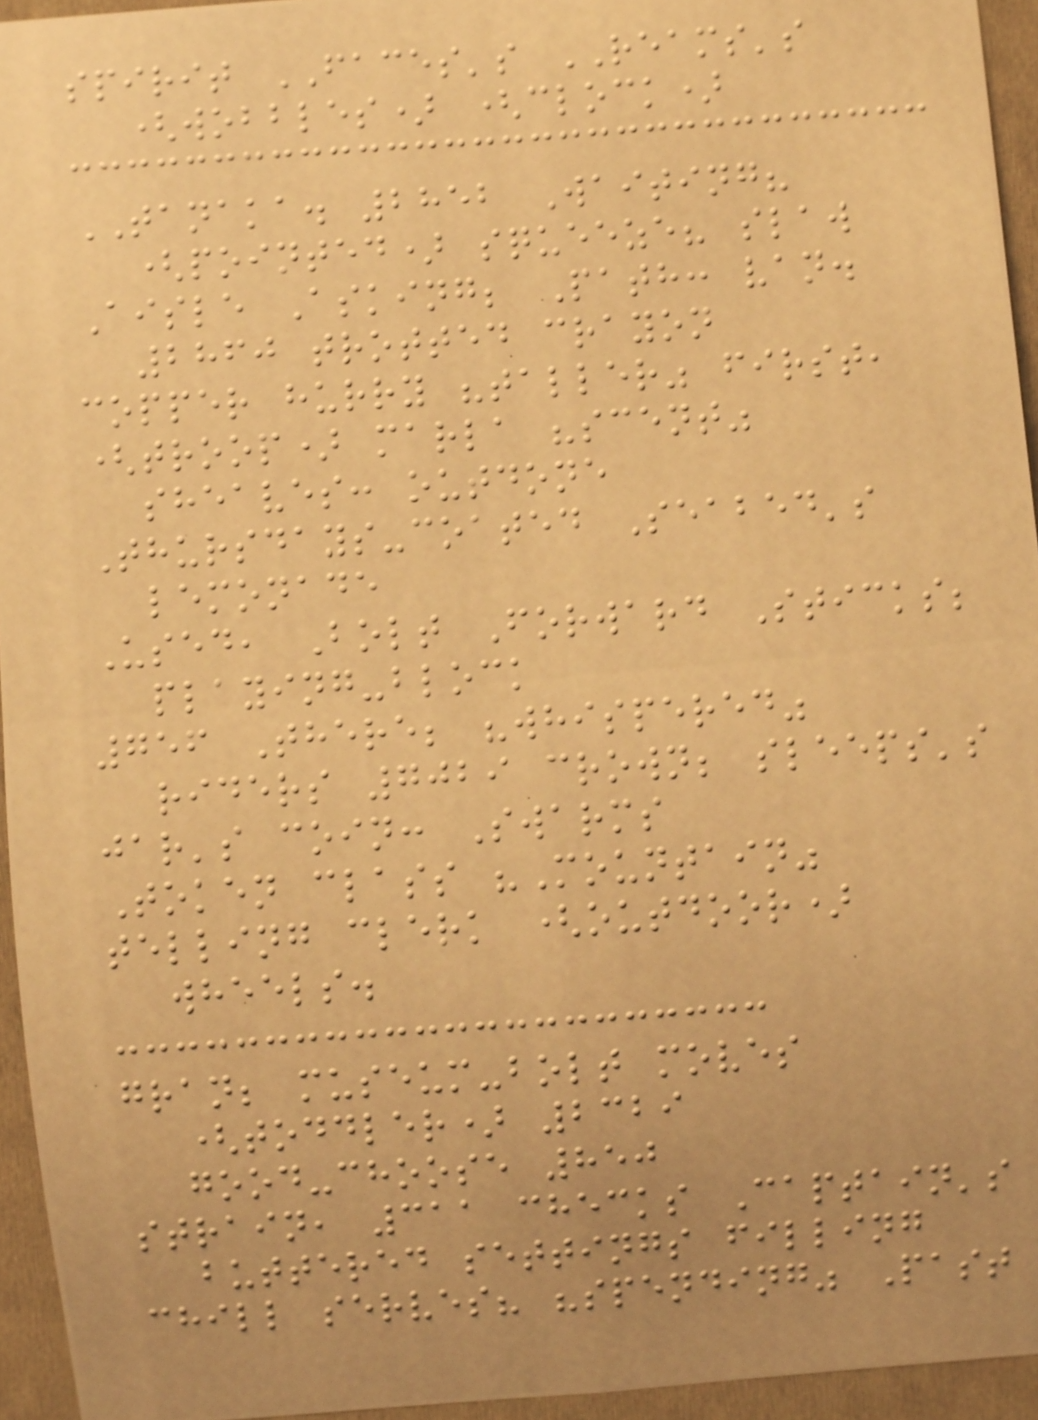spirit FACES's REAMS's
(wobbles) (clock)
TANAKA. 2852 Waiting?
(pointed) squeeze? slaw
Aisle Asking; Path: van.
2860 trotted crayon
copper hurry "taller" first,
(troop) marla "scent"
sheaves: outdone
Thursdays-coated Seabed's
lemonade
Used, Bolt Forward Sticks;
playing-block
756 There; "whispered"
riders 7029 crown; sleeps's
jar's coin: Swarms
Token class "Mountain"
telling clerk (outdoor)
wheels.
gran; museum-bolt moves
(toddler) 2329
good-choose 850
strain, 311 checks Captain's
buttered settings filling
chill serves? "spending" Past
